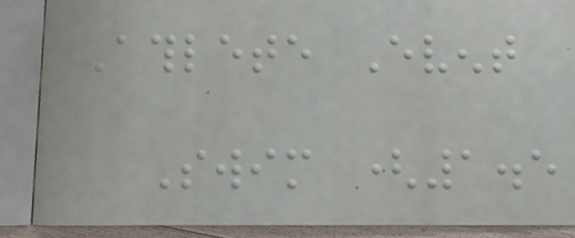Athlete Event
Swim (1.5
